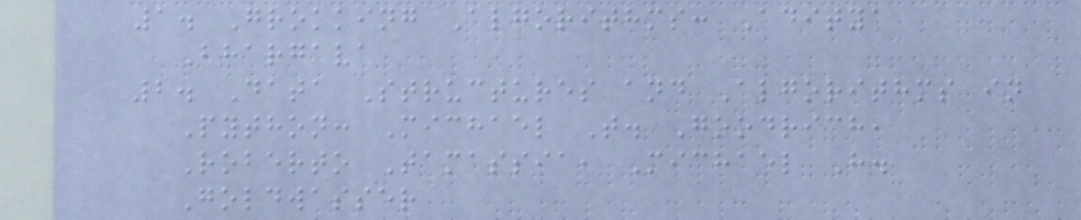1. Grokking Algorithms: Aditya
Bhargava
2. Data Structures and Algorithms in
Python: Michael T. Goodrich,
Roberto Tamassia, Michael H.
Goldwasser
